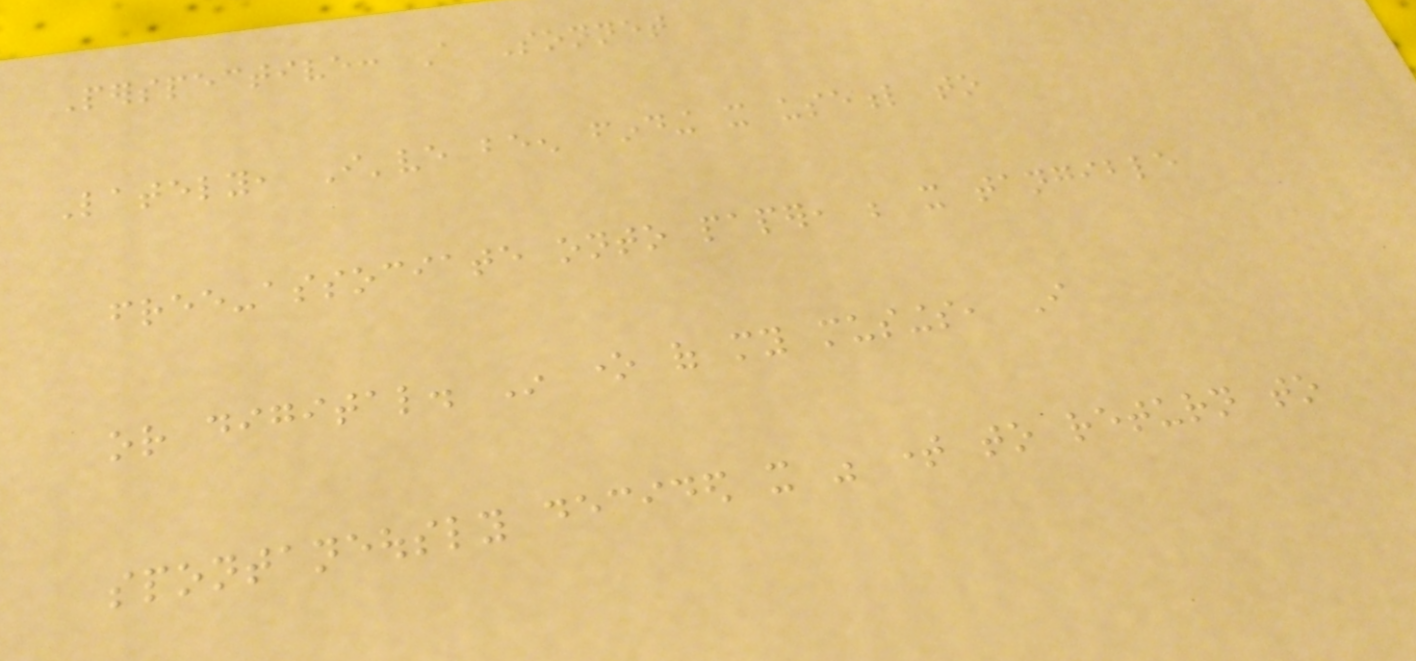Perspective: A Sonnet
Lately, I've been finding it useful to
free-associate onto paper, be it tangible
or digital. In one of my musings, I
spontaneously decided it was time to return to
